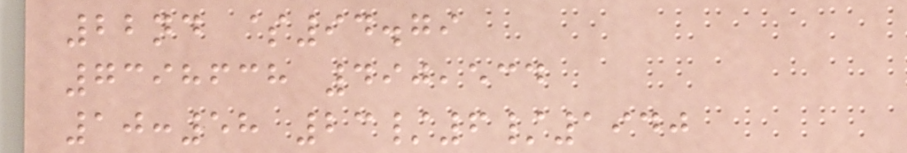22nd $94.79
7398638 490,534
10:58 23/6/1940
